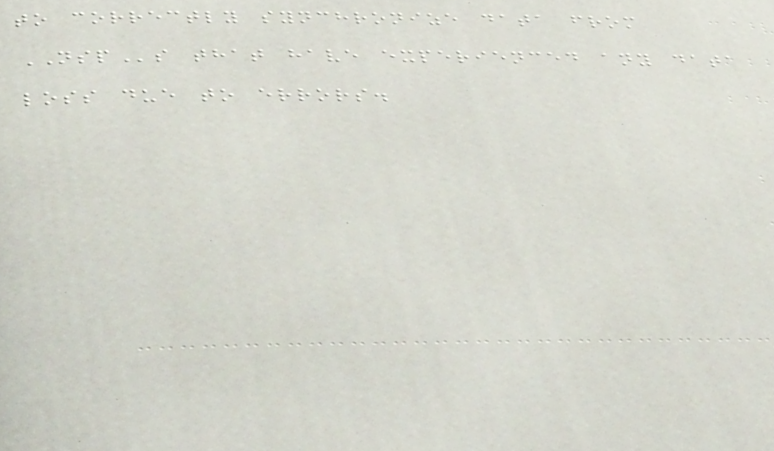to correctly synchronize data from
NSPs that have experienced any data
loss due to errors.
